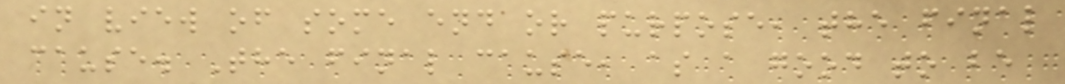in view of some end or purpose, the final
cause. The final cause, as a good to be
